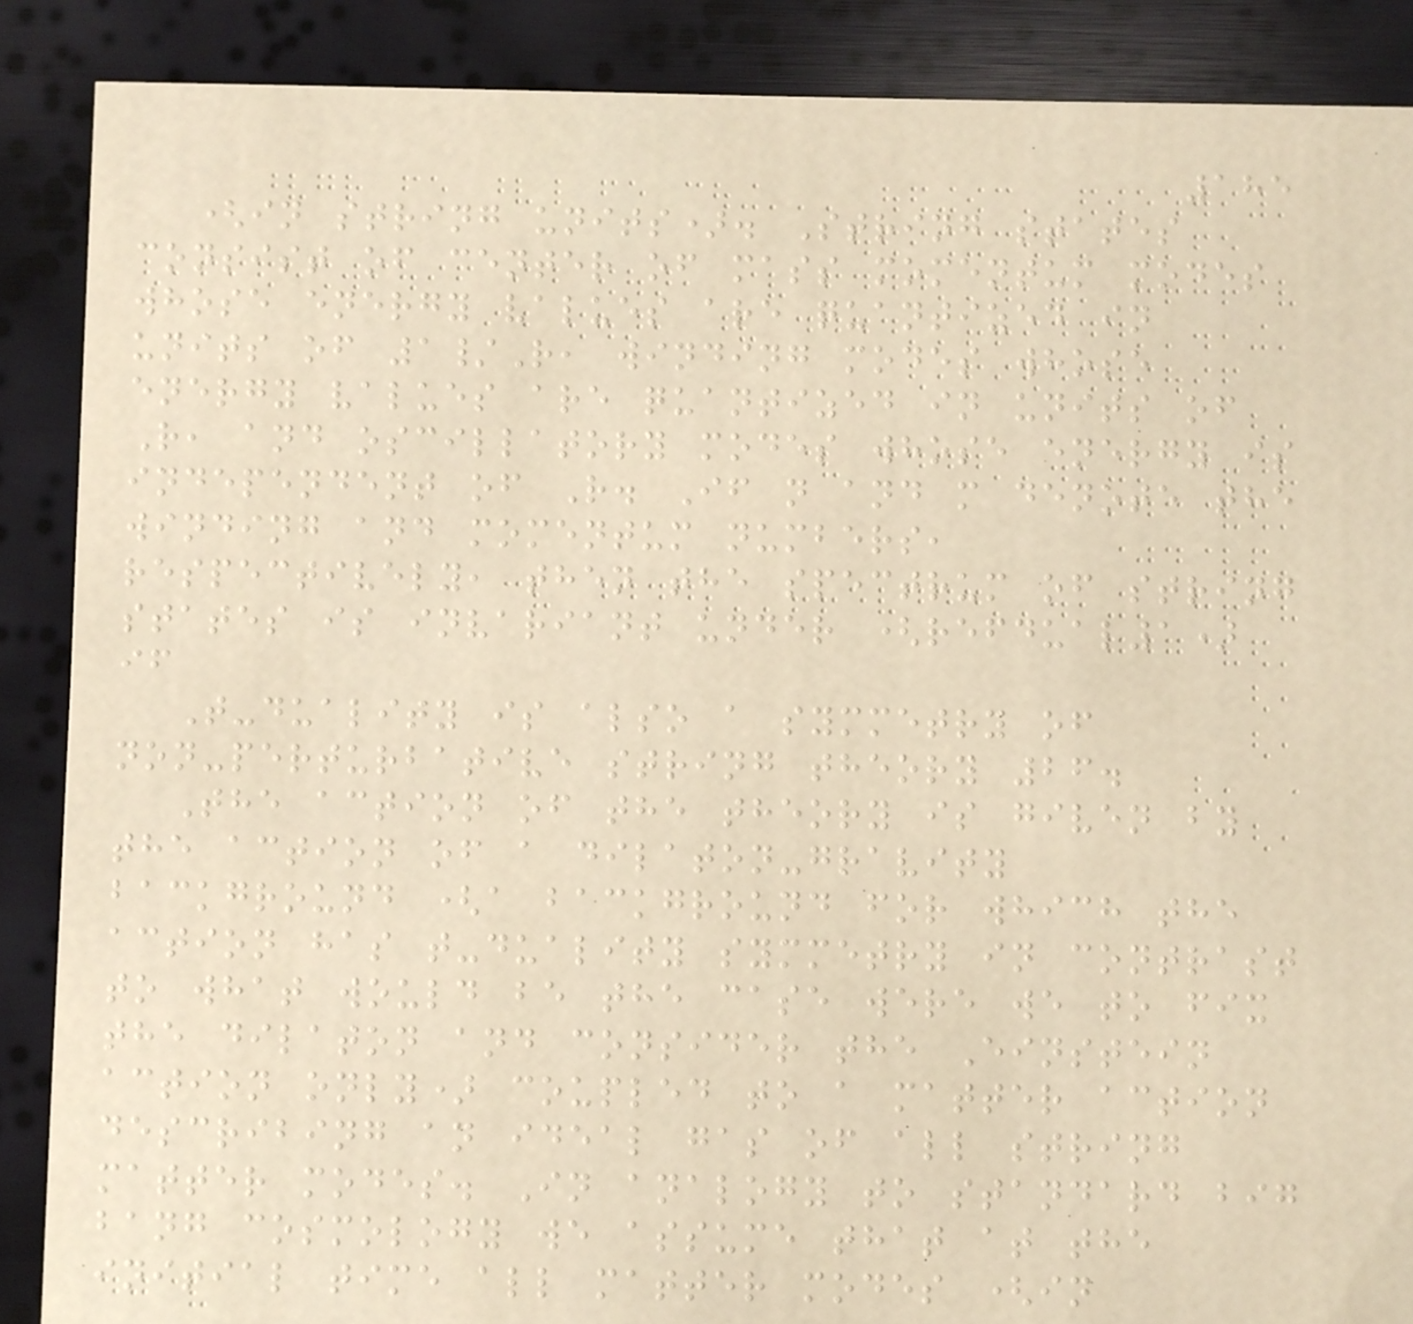185
(in string units). String states
consist of center of mass momentum modes
whose energy values are quantized in
units of 1/R, winding modes whose
energy values are quantized in units of
R, and oscillatory modes whose energy is
independent of R. If n and m denote the
winding and momentum numbers,
respectively, then the spectrum of string
states is invariant under (refdual1)
if
T-duality is also a symmetry of
non-perturbative string theory 26.
The action of the theory is given by
the action of a dilaton-gravity
background (a background for which the
action has t-duality symmetry in contrast
to what would be the case were we to fix
the dilaton and consider the Einstein
action only) coupled to a matter action
describing an ideal gas of all string
matter modes. In analogy to standard big
bang cosmology we assume that at the
initial time all matter modes (in
